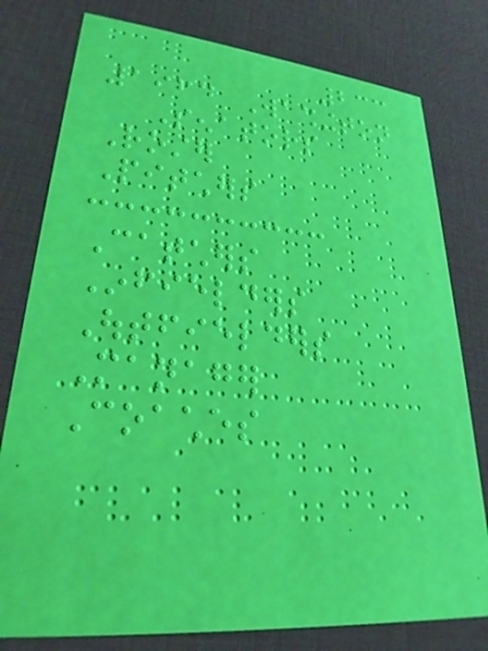233
1964 Washington
Senators
Roster
Pitchers
Catchers
Infielders
Outfielders
Manager
Coaches
